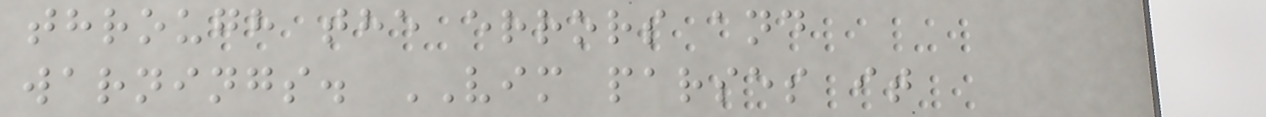through the errors and
warnings. VIM parses it
